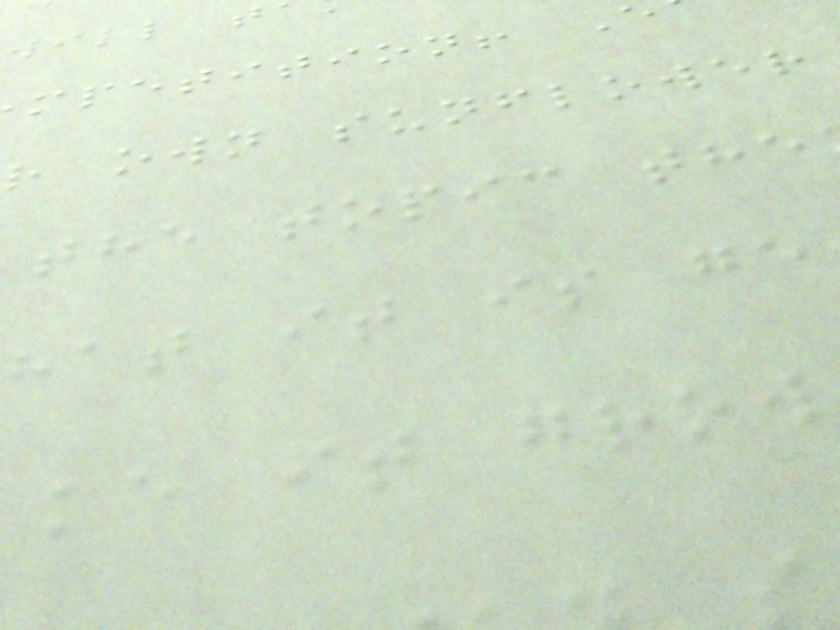mpetition!
r own sunflower
the topic the
hat it is ge
ke it grow
